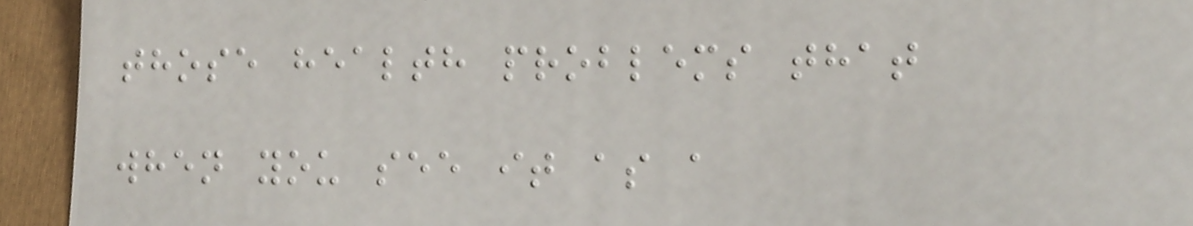those health problems that
when you see it as a
